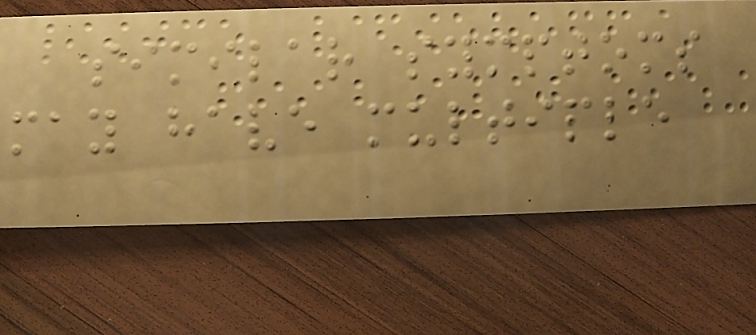similar symptoms
may have multiple
